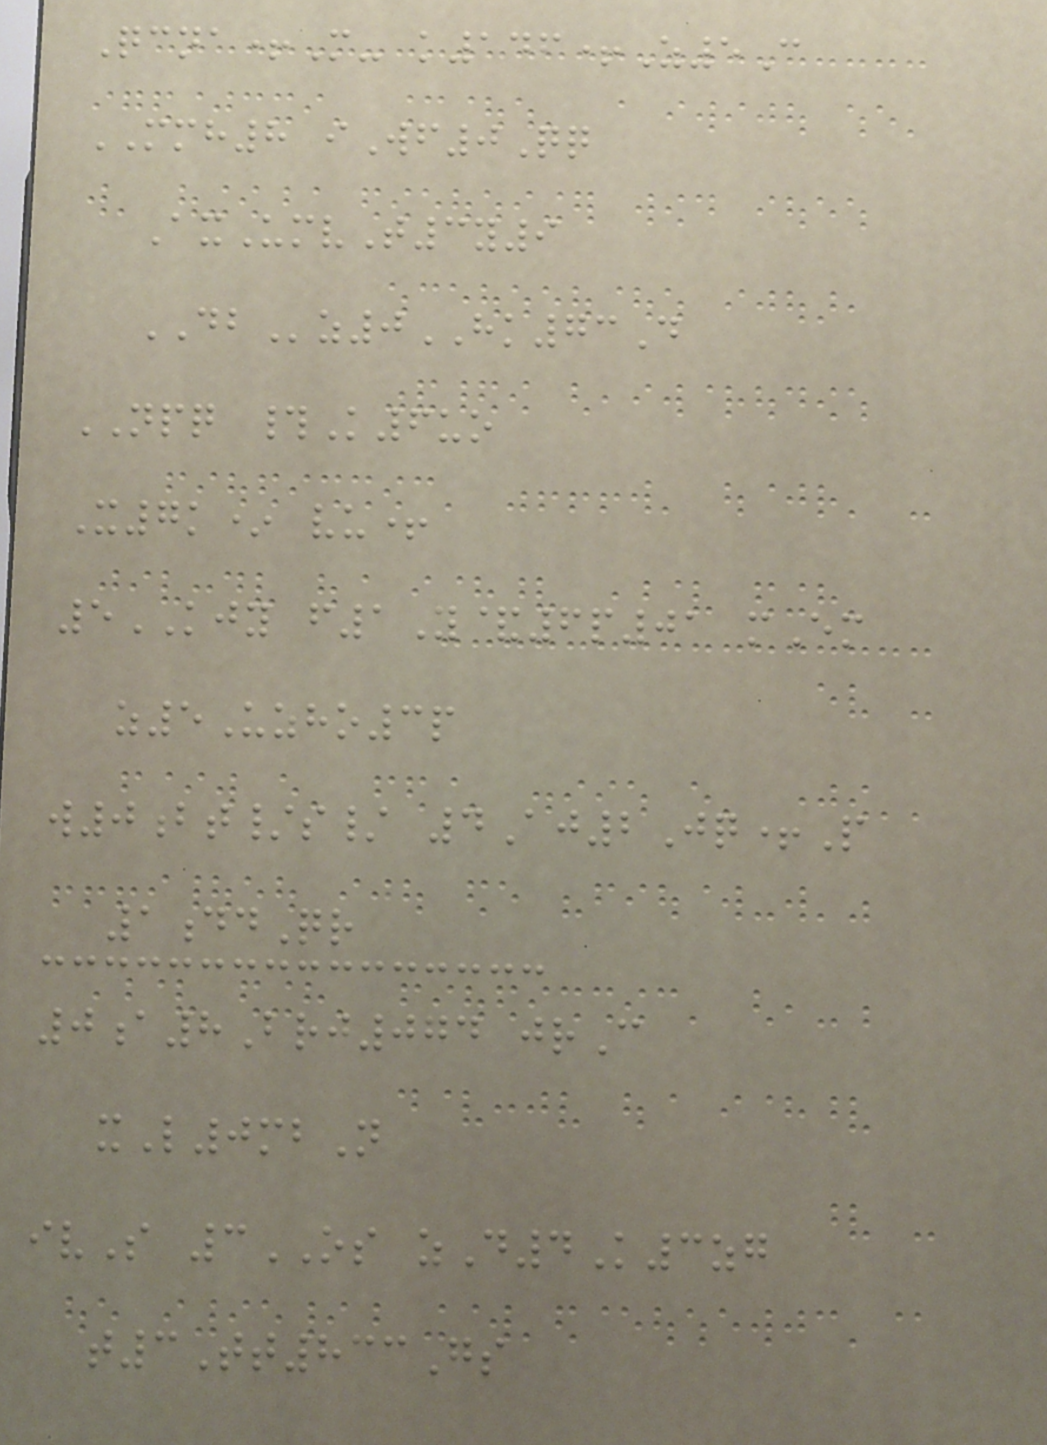Qcna+M- k146+Z5C
MMH8 iWf0Qq
AxUmvT3y9
DBz0HK73D
NPQ #K6uo
X7k* vu+
5KJY f1Y&6p01 mEm
z5Uzho3p
w0bt/s/ 4Aj2Jq+P
1ddQr
0a8Brj074 jrC
xL0mbN
ivS 3OS zD4K3zg
t3Tt833Gs
